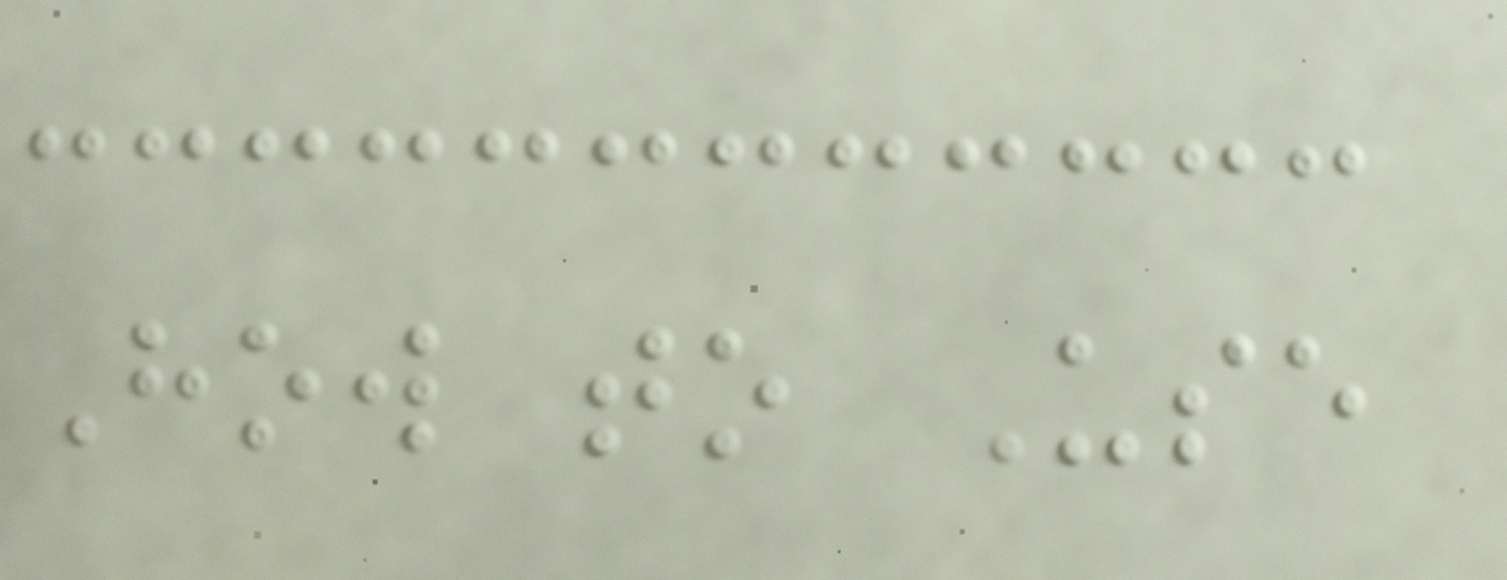How to Use
